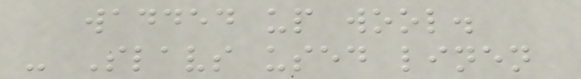wadded up wool.
- Slavs used linen
